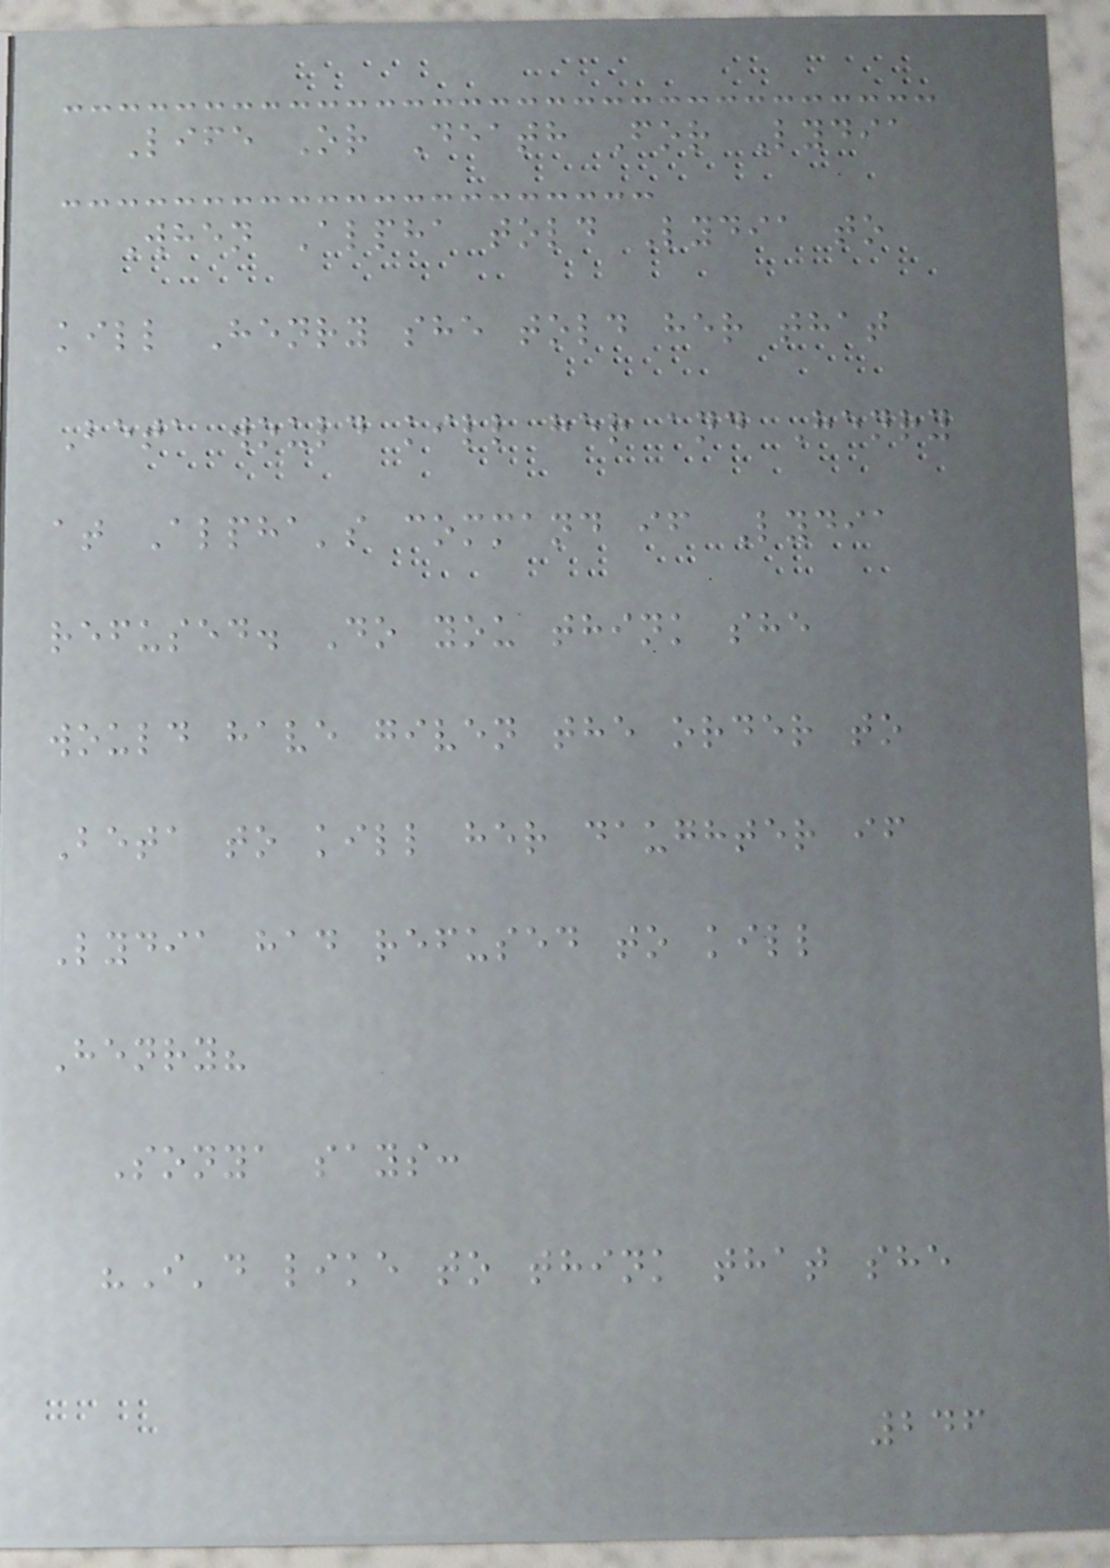Life Or Death For Lydia
When Alpha told Lydia to
kill Henry she told her that
Beta would kill her and Henry
at Alpha's command if Lydia
refused. Do you think she
would have given the order to
Beta to kill her daughter if
Lydia had refused to kill
Henry?
Sonya says:
"I'd like to think that she
246
